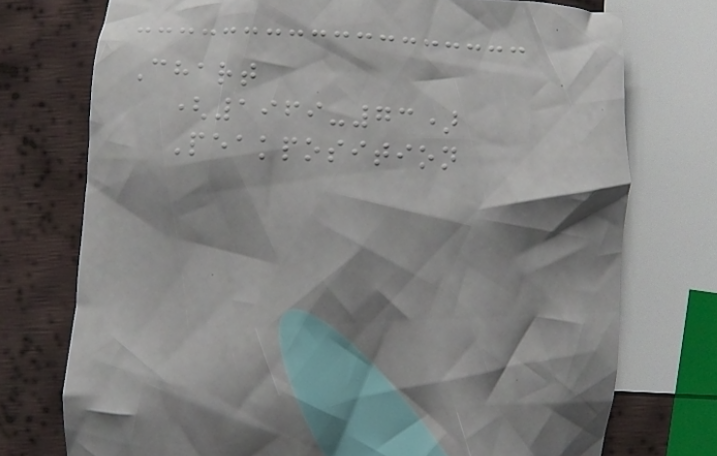Chart
(1969-73)
Peakposition
